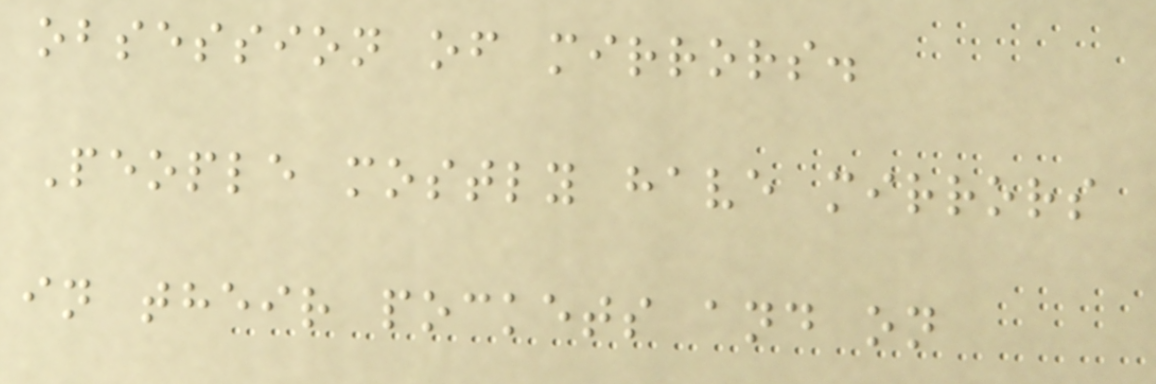obsession of mirrors.
People mostly have mirrors
in their pockets and on
